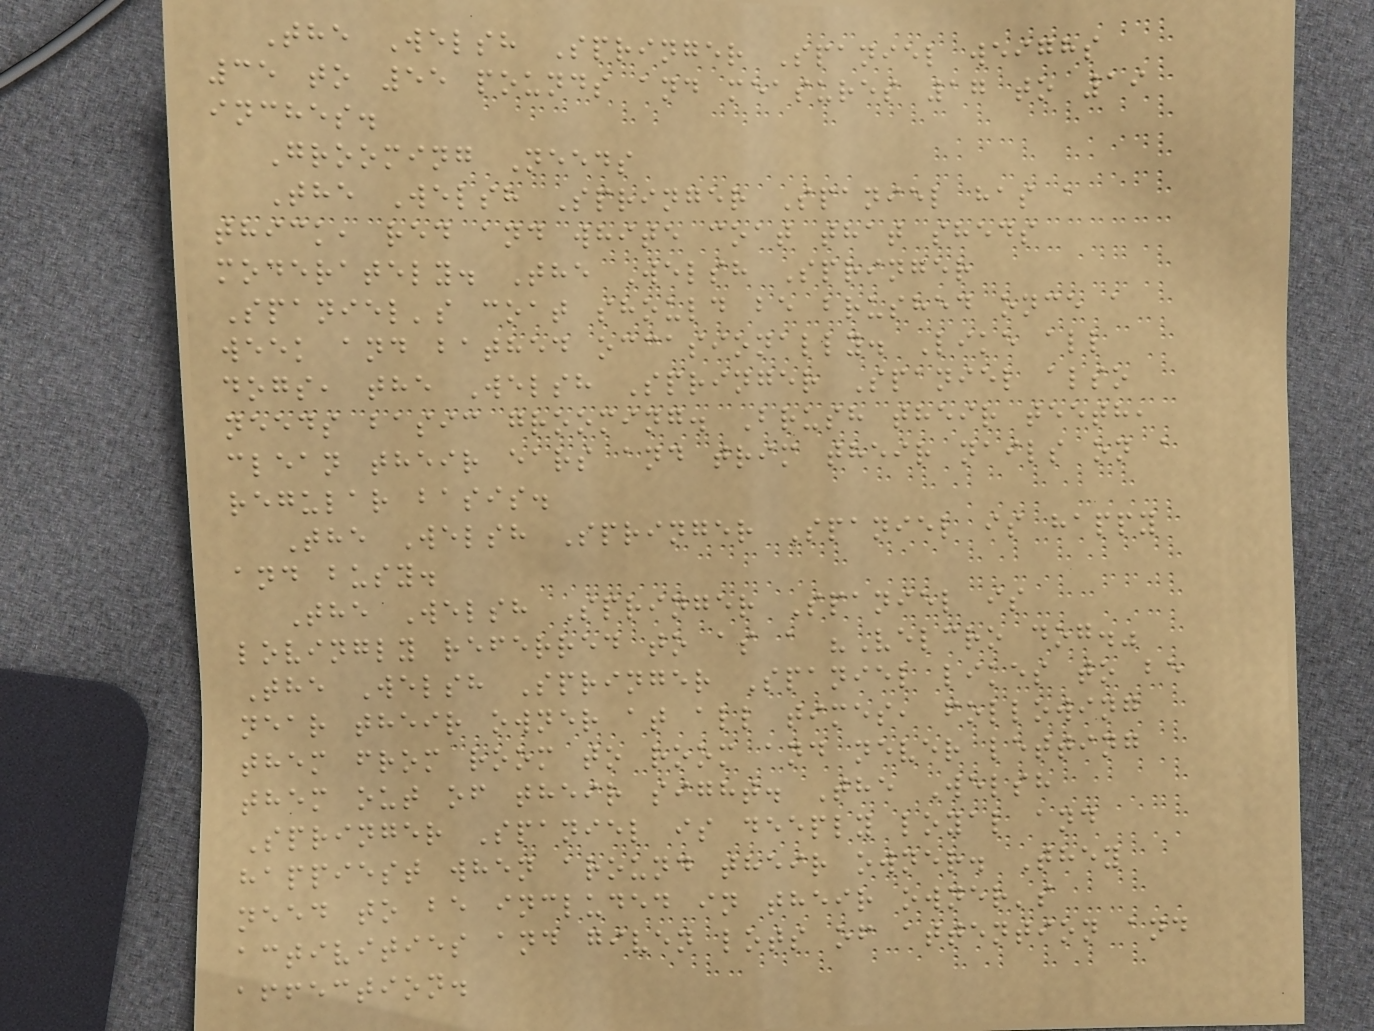The Welsh Springer Spaniel weighs
35 to 55 pounds and measures 17 to 19
inches.
Grooming Needs
The Welsh Springer Spaniel has a
thick, red and white coat that sheds
moderately. The Welsh Springer
Spaniel's coat should be brushed once a
week and bathed occasionally. Like all
dogs, the Welsh Springer Spaniel also
needs basic grooming. Brush their teeth,
clean their ears and trim their nails on a
regular basis.
The Welsh Springer Spaniel is happy
and busy.
The Welsh Springer Spaniel is
lovingly referred to as a "Velcro dog."
The Welsh Springer Spaniel likes to be
near their owner at all times, following
them from room to room and never letting
them out of their sight. The Welsh
Springer Spaniel is deeply loyal and
happiest when around their owner. They
need to be included in their owner's
activities and given lots of attention and
affection.
